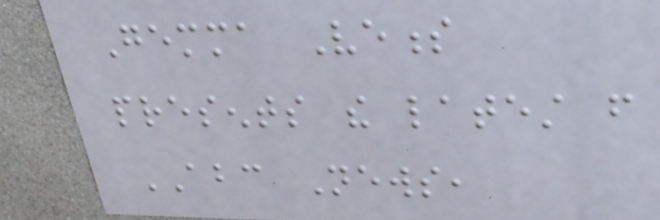Gemma Veness
presents the latest from
ABC News,
